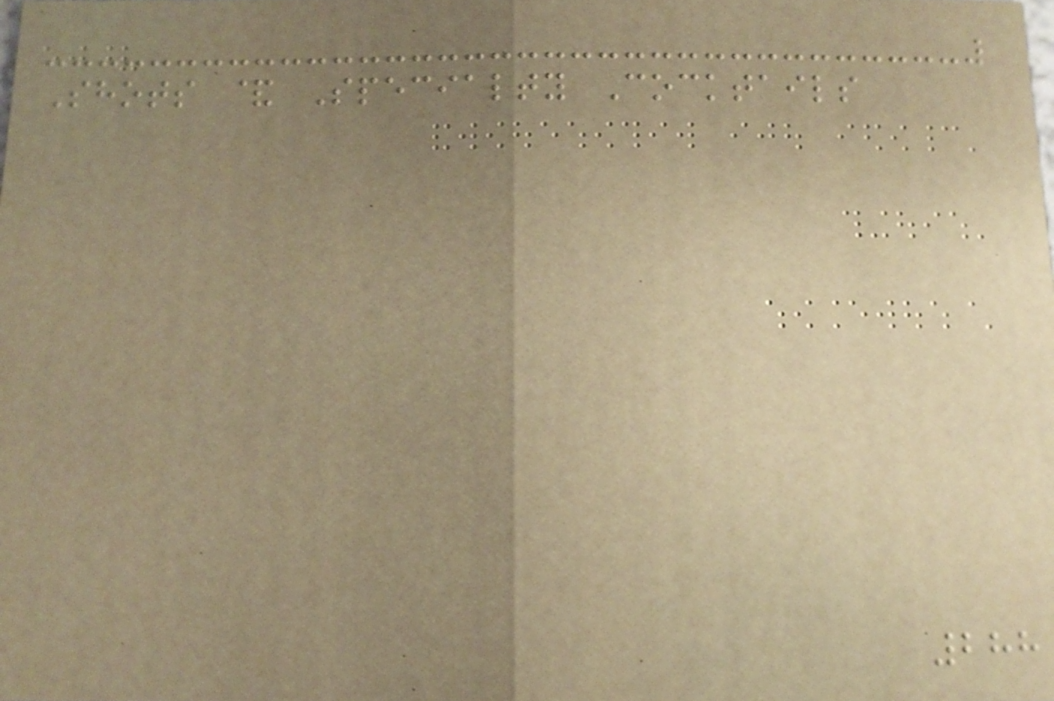Shots & Specialty Cocktails
288
